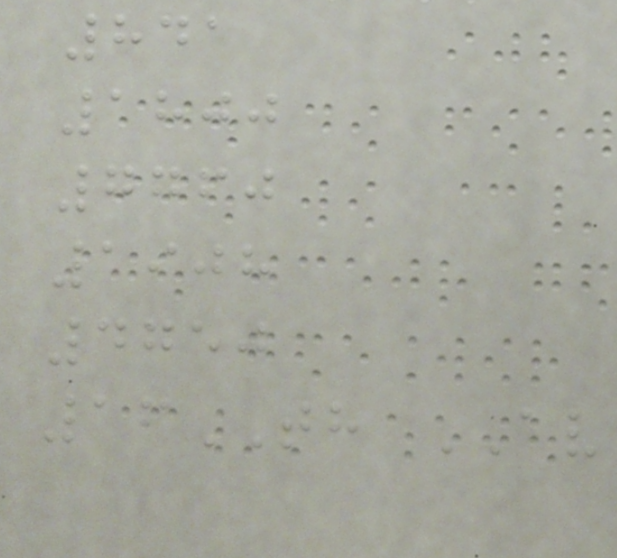841
1800
7760
1908
4750
16TH AV
